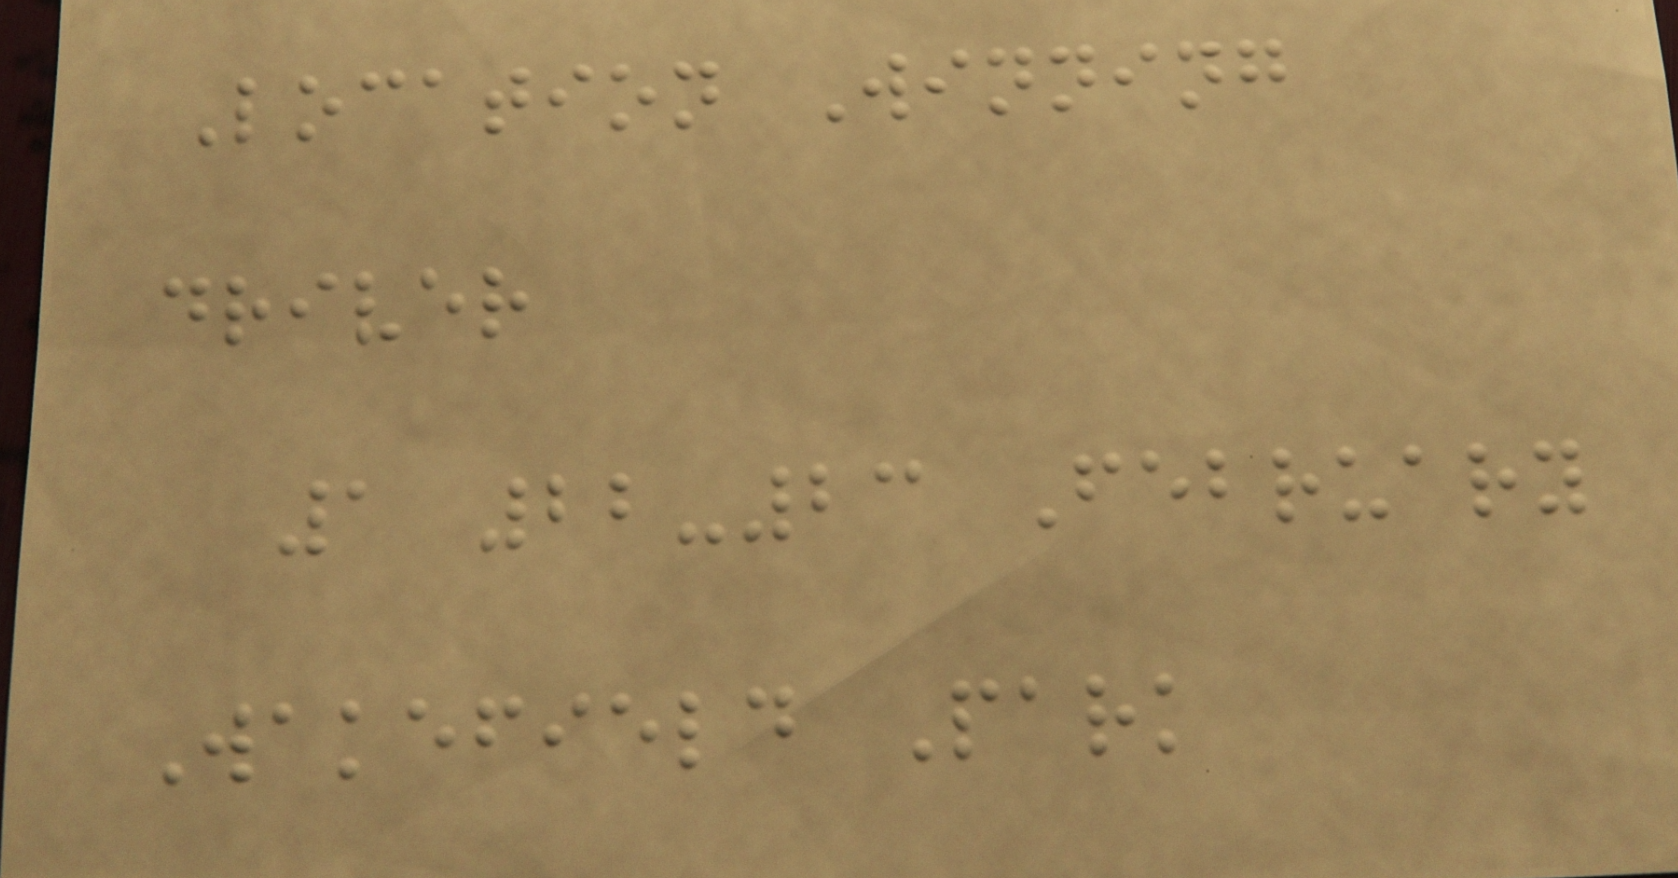Location Winning
driver
1 22-23 February
Wakefield Park
